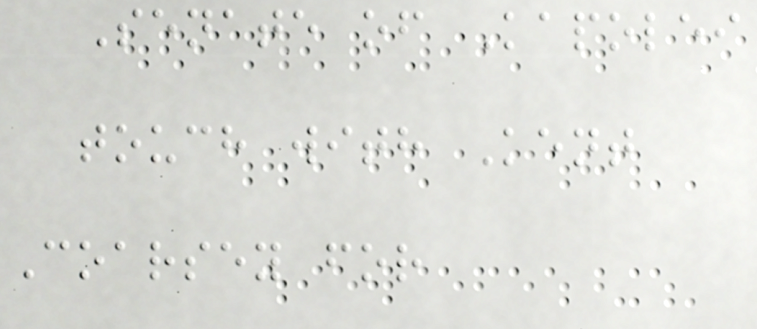Senate of Kapolei
touch with Kent
Coarsey for
